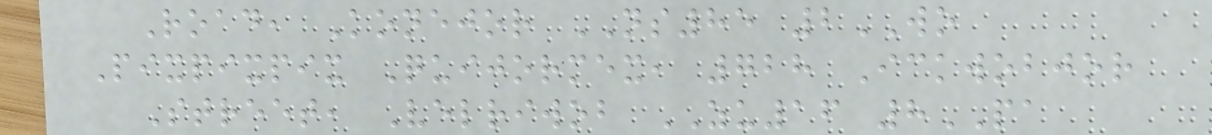Road, Konejor NS85 2WO
Pixpixpix Quijormex, 728 Ickwobjor
Street, Velriwob ZU16 8PA
